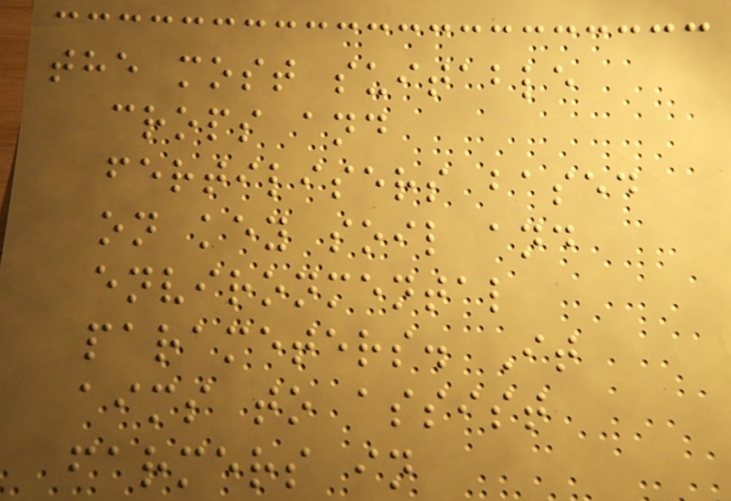the most suitable
crops and
fertilisers based
on key soil and
environmental
parameters. It
aims to assist
farmers in
